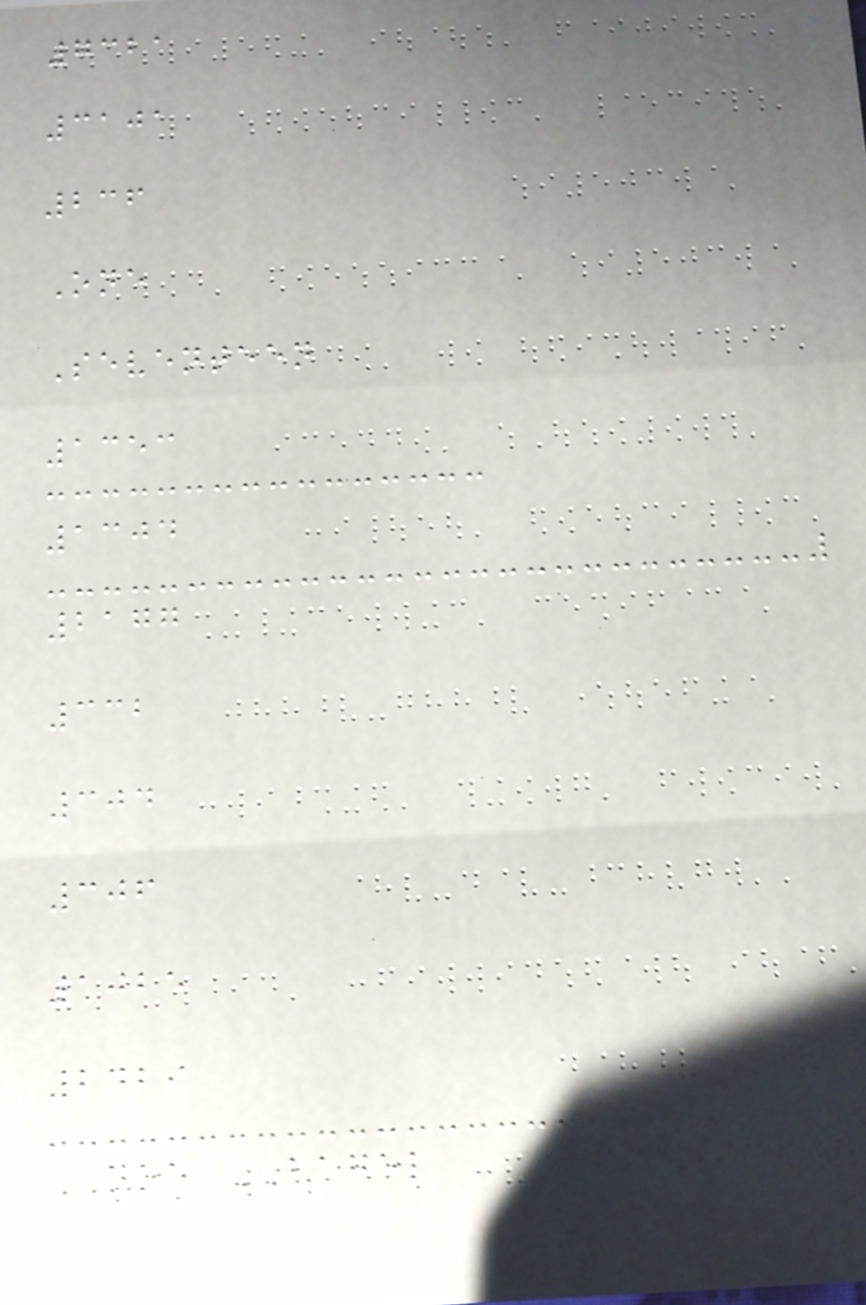7321
3101
236
One
Seventeen
1353
1304
2177
332
304
306
1025
2429
NOE BAGEL
